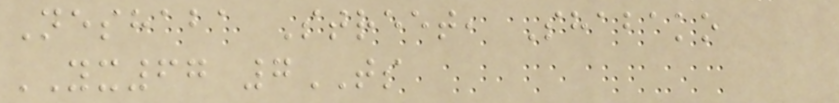Neshaba Street, Shabako
YX67 7TS
